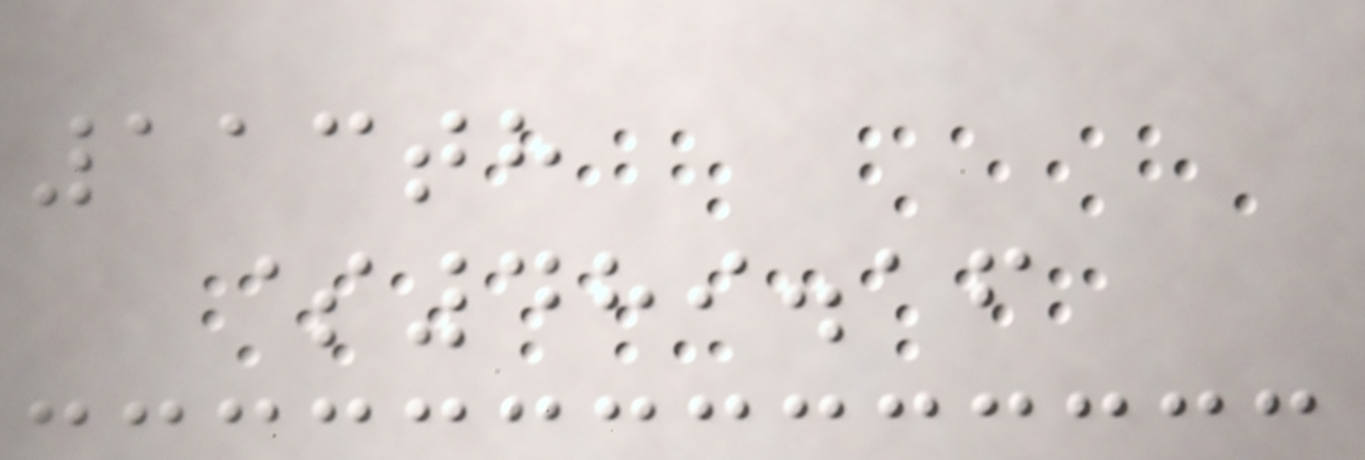113th
$489.16
